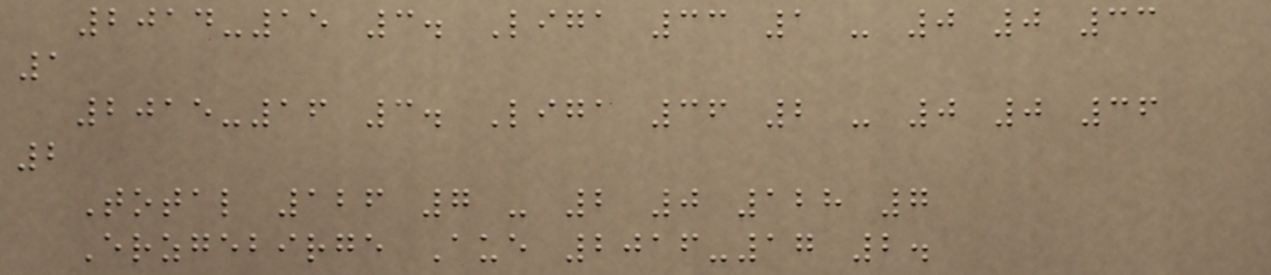2014-15 3. Liga 33 1 - 0 0 33
1
2015-16 3. Liga 36 2 - 0 0 36
2
Total 126 7 - 2 0 128 7
Erzgebirge Aue 2016-17 2.
